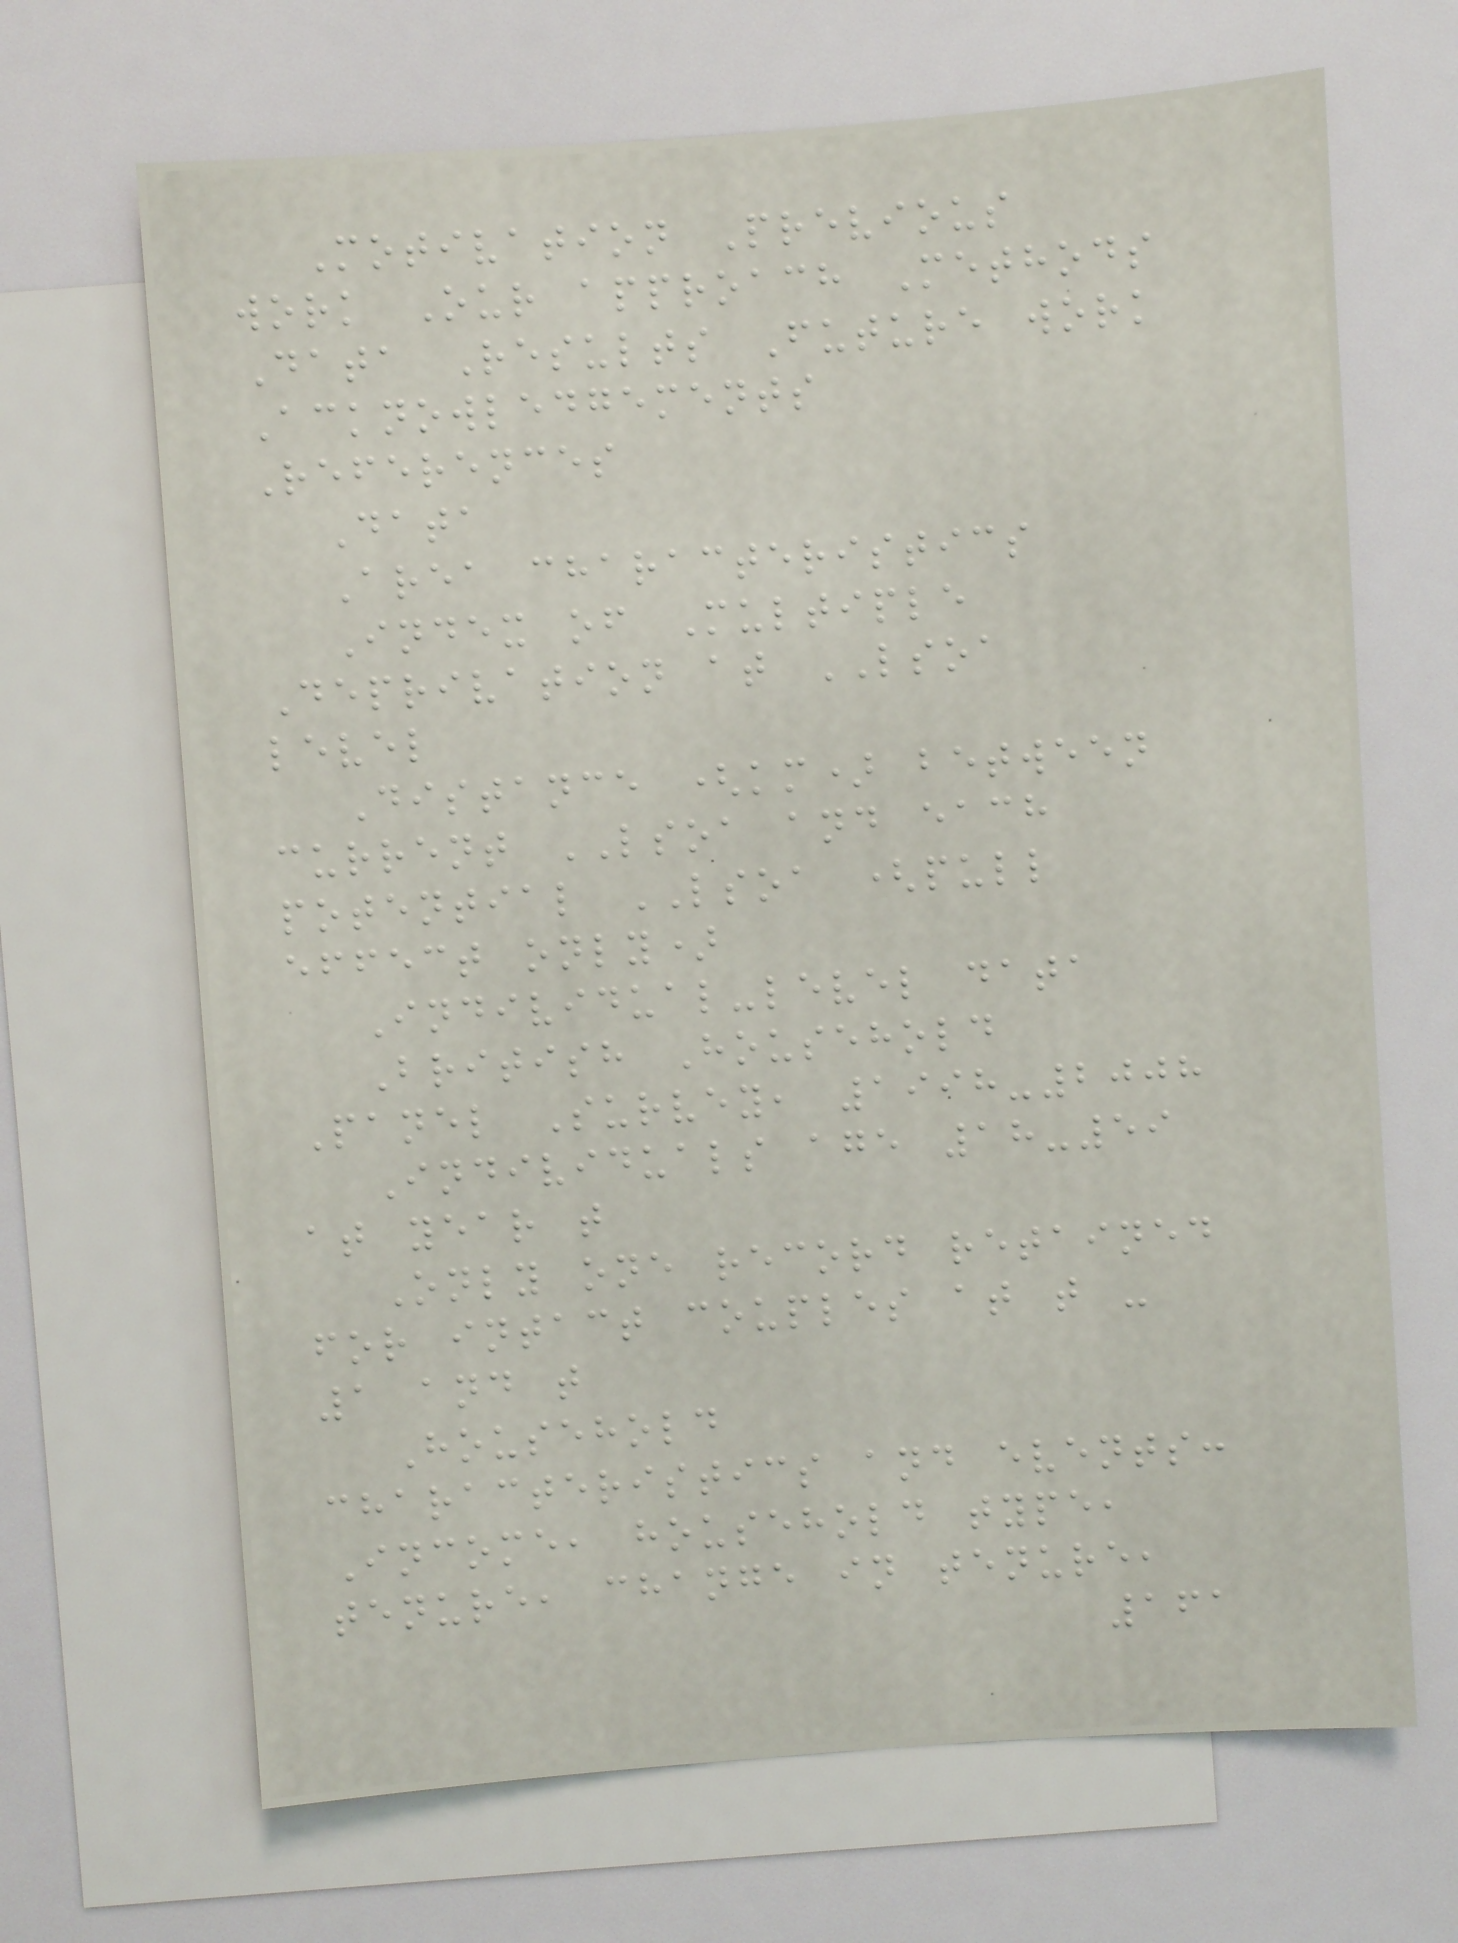Motivation Previous
work Our approach Methods
Data Results Future work
Acknowledgements
References
Data
Area characteristics
Index of Multiple
Deprivation at LSOA
level
Distance (km) between
current LSOA and each
potential LSOA (pull
effect only)
Individual-level data
British Household
Panel Survey, 1998-2008
Individuals age 18-59
at year t
Only one record retained
for intact couples at t -
1 and t
Household
characteristics and events:
Income, household type,
tenure, change in tenure,
161
